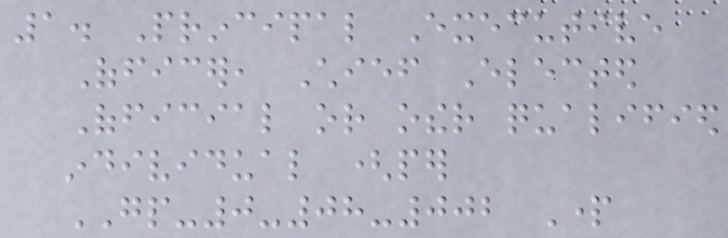1. Principal Executive
Officer, Chief Elected
Official or other qualified
individual (per
GP-0-08-002 Part
